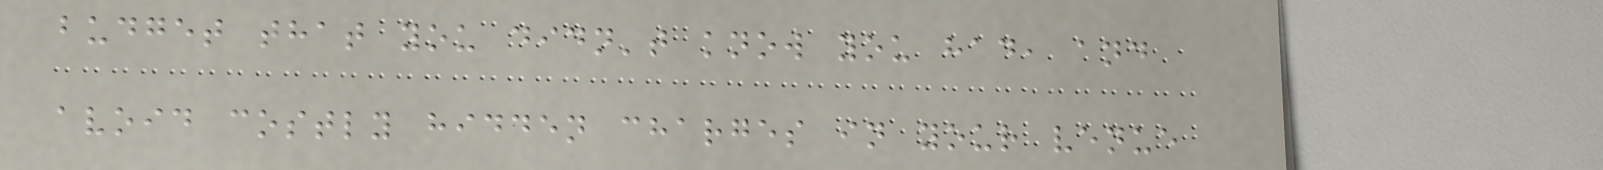budget that you didn't know you had, and
avoid costly hidden charges in your venue
